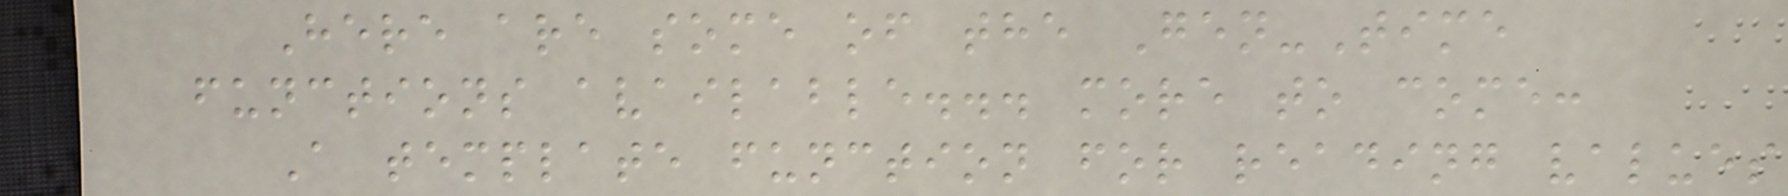Here are some of the Gen-Time
functions available... more to come:
A template function for reading values
